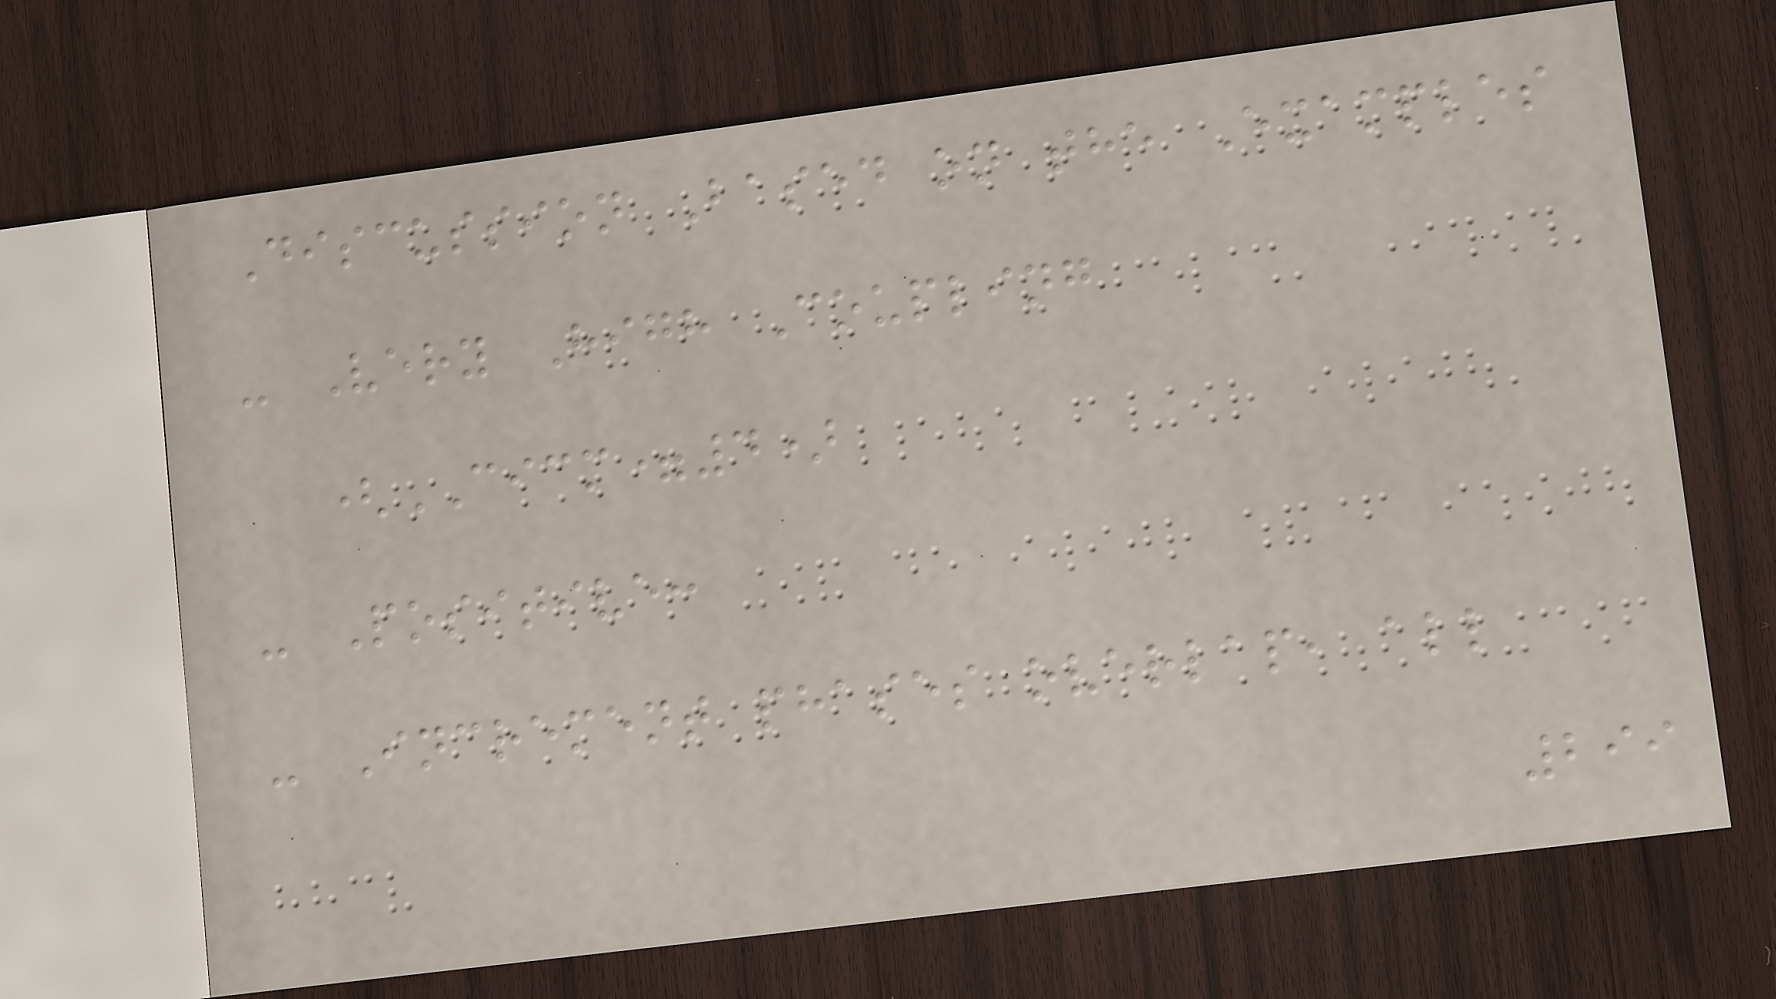Discussion Based on the Examples
- Very High Coupling
(CICM=4)
- Positive:
- Increment phases overlap, all
299
